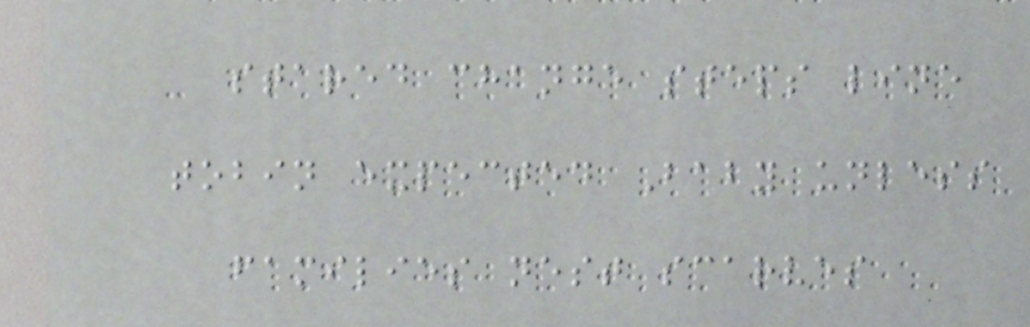stared change steps line
tobin expected Baby unless
families nest scarves
